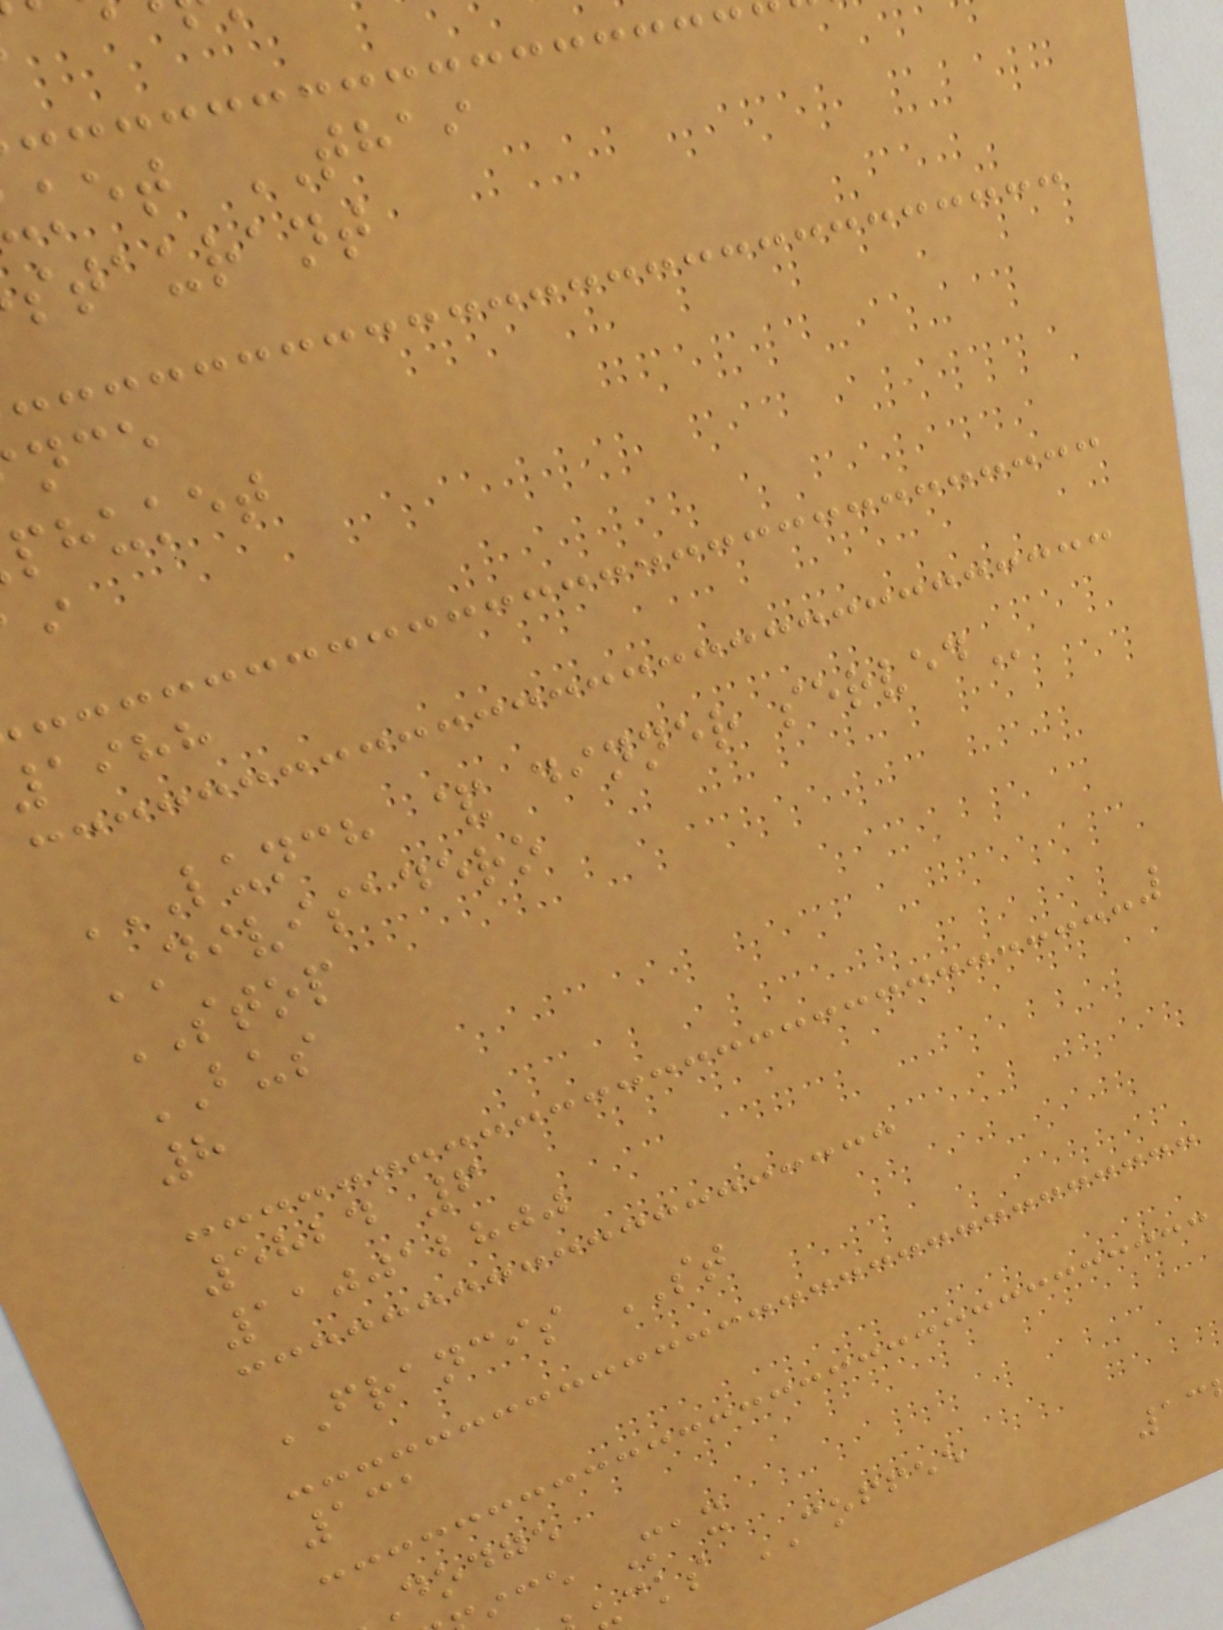ket THAI
staurant
phuket
1988
LUNCH & DINNER SERVED
DIVISADERO
STOP
BUS
8
5824 6
110012800
FRANCIS ST
131
dodge
ce Max
cks COFFEE
